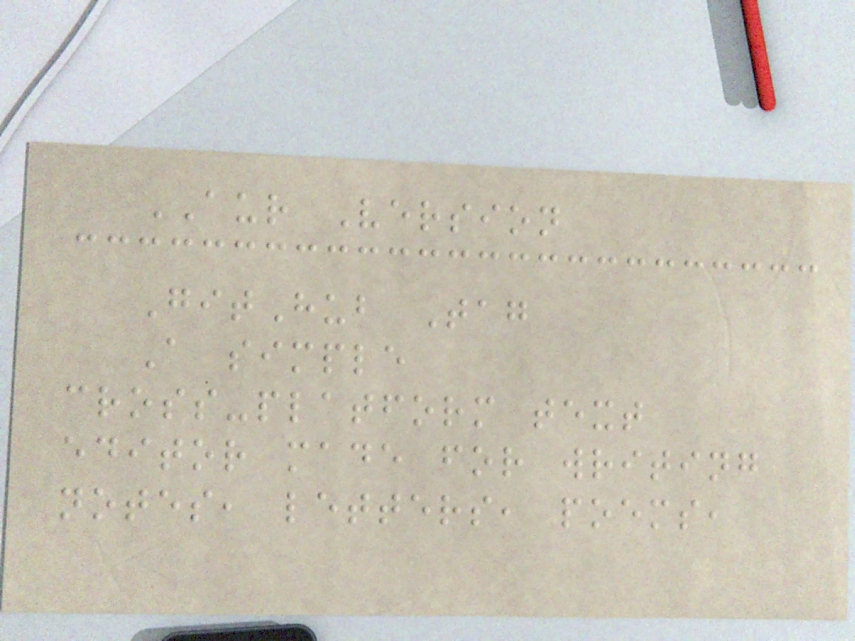AUR Version
GitHub Tag
A simple
cross-platform text
editor made for writing
notes, letters, poems,
